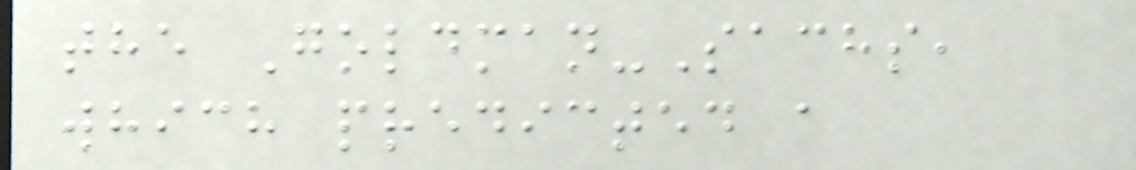the Goldman-Sachs,
which predicted a
